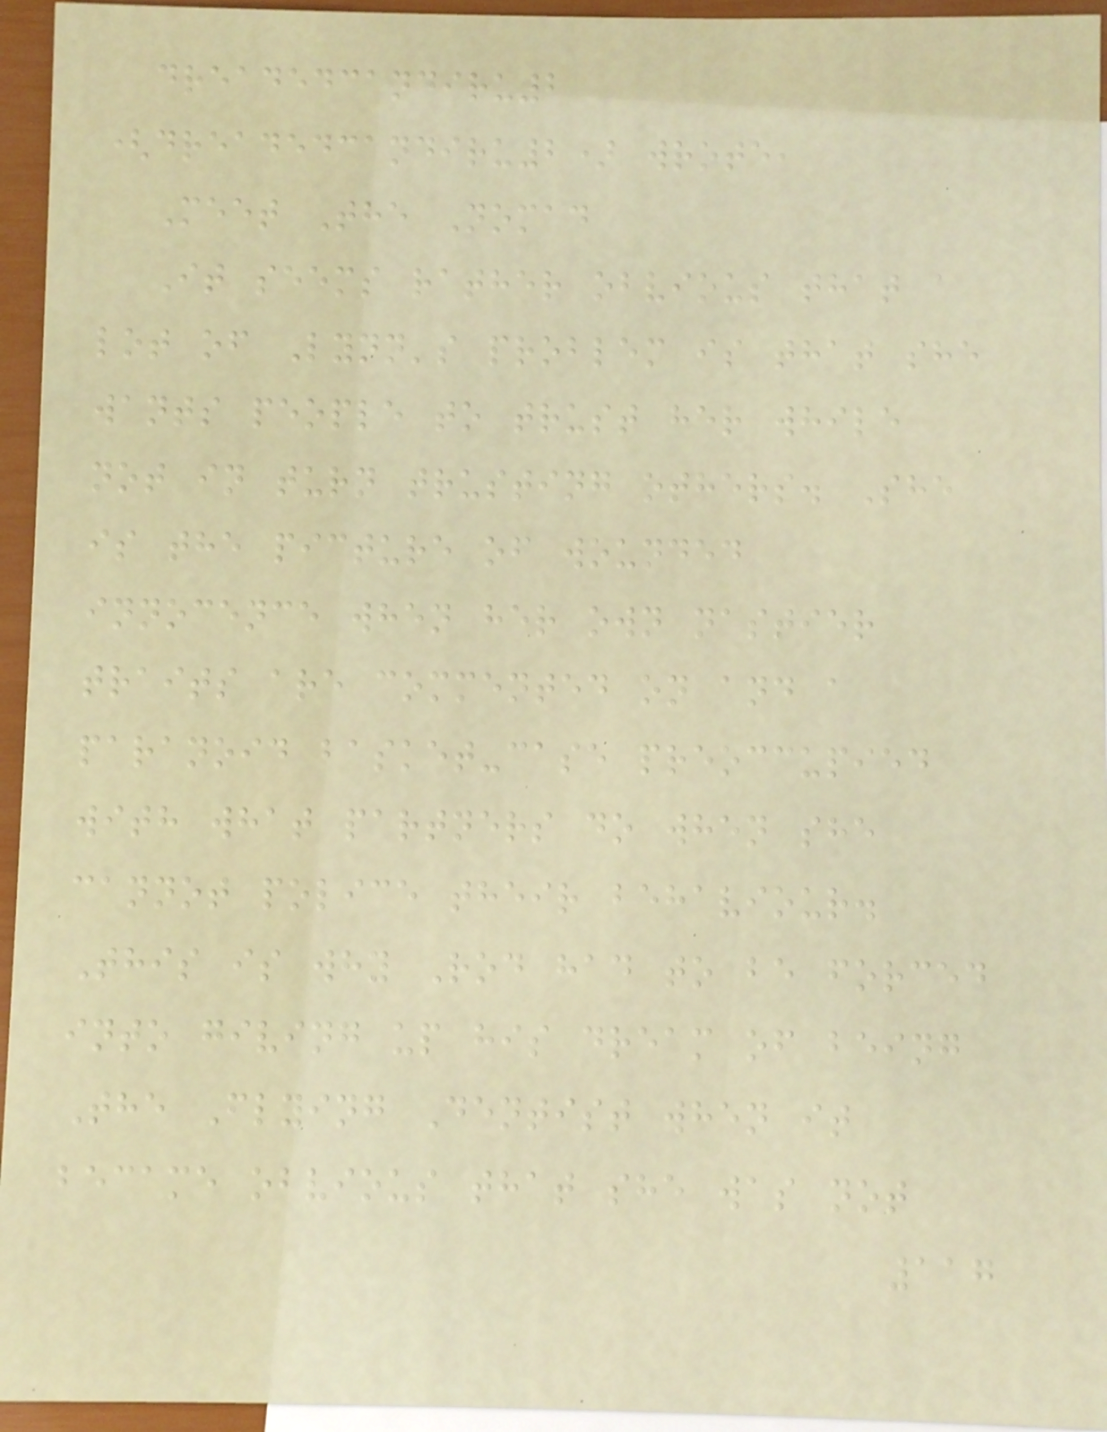dreadedcandiru2
(dreadedcandiru2) wrote,
Meet The Nomad
It seems rather obvious that a
lot of Lynn's problem is that she
wants people to trust her while
not in turn trusting others. She
is the picture of wounded
innocence when her own nastier
traits are commented on and a
paranoid basket-case preoccupied
with what partners do when she
cannot police their behaviour.
This is why Rod had to be forced
into giving up his dream of being
The Flying Dentist when it
became obvious that she was not
117
